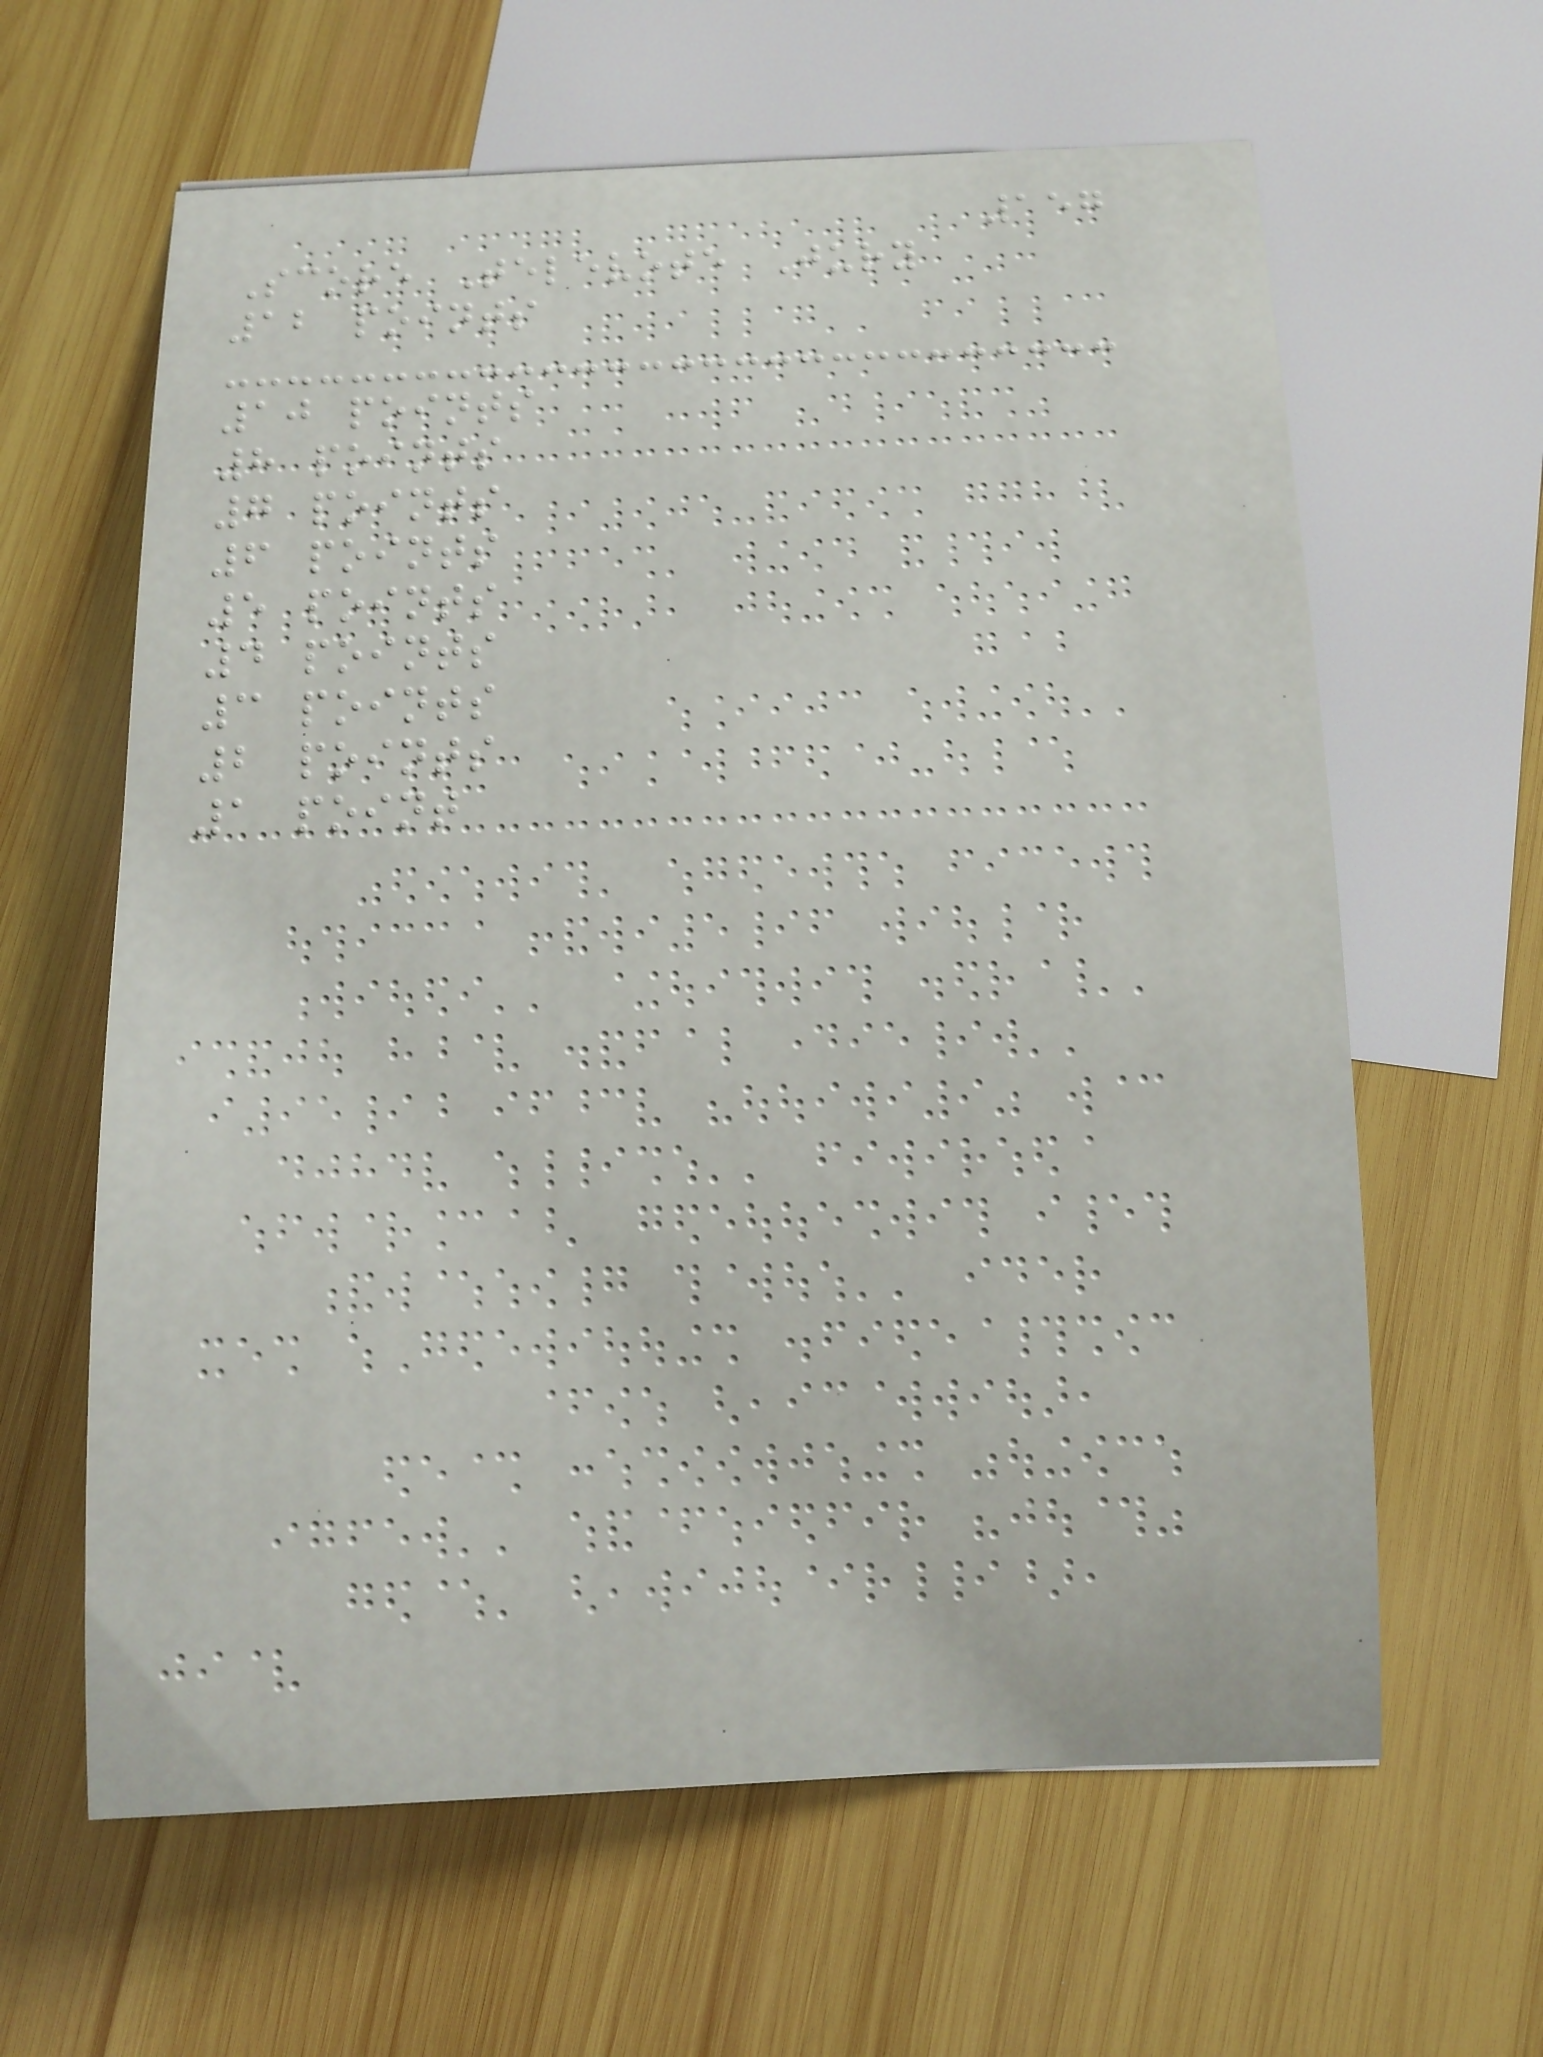157
Score Televote Jury
12 points
10 points
8 points
7 points
6 points
5 points
4 points
3 points
2 points
1 point
